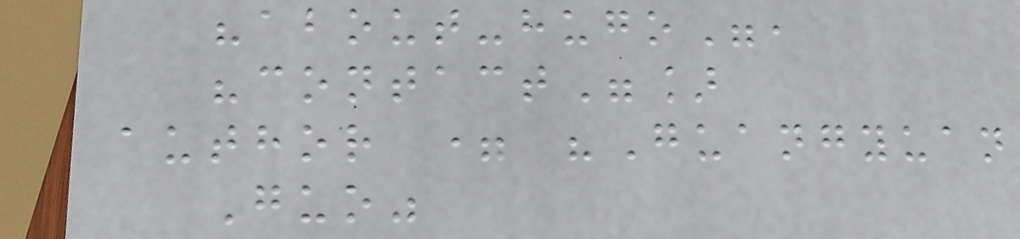"about-hugo",
"contact"]
author = "Guangyuan
Guo"
